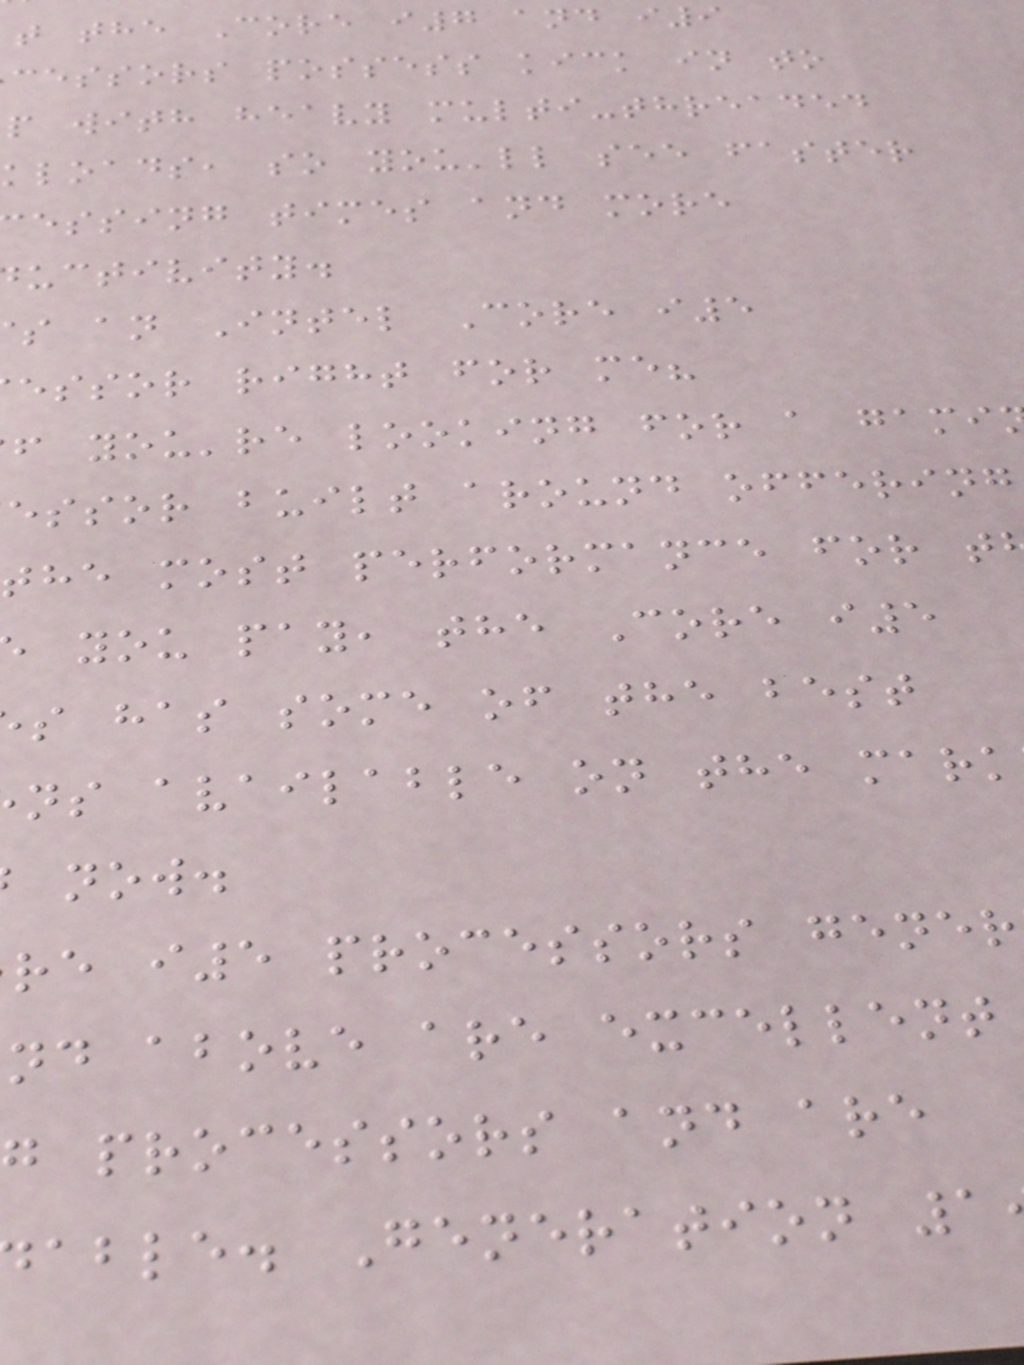t the Core i7 and i9
cessors possess kick in to
p with heavy multi-threaded
kloads, so you'll see faster
essing times and more
uctivity.
s an Intel Core i5
essor right for me?
f you're looking for a gami
essor built around offering
the most performance for t
you pay, the Core i5
s has some of the best
ns available on the mark
now.
re i5 processors gener
nd above are excellent
g processors and are
able. Generation 1
